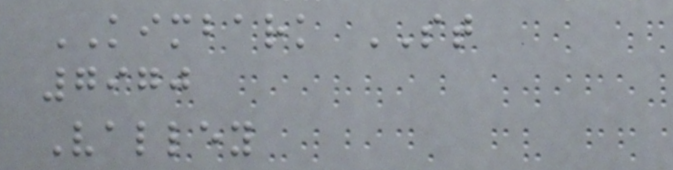KIMBARK ST
7970
Valley
